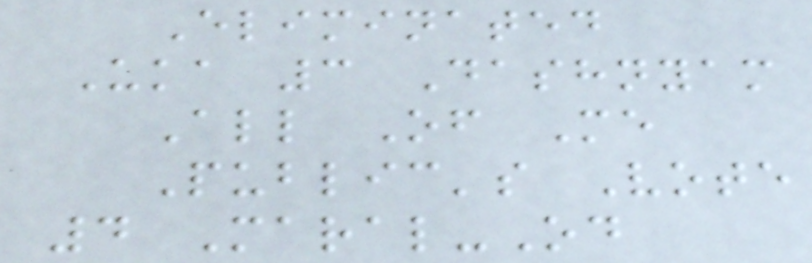Eliminated
Uka 3 Dashnyam
All Of Me
Public's Vote
4 Maral-Od
